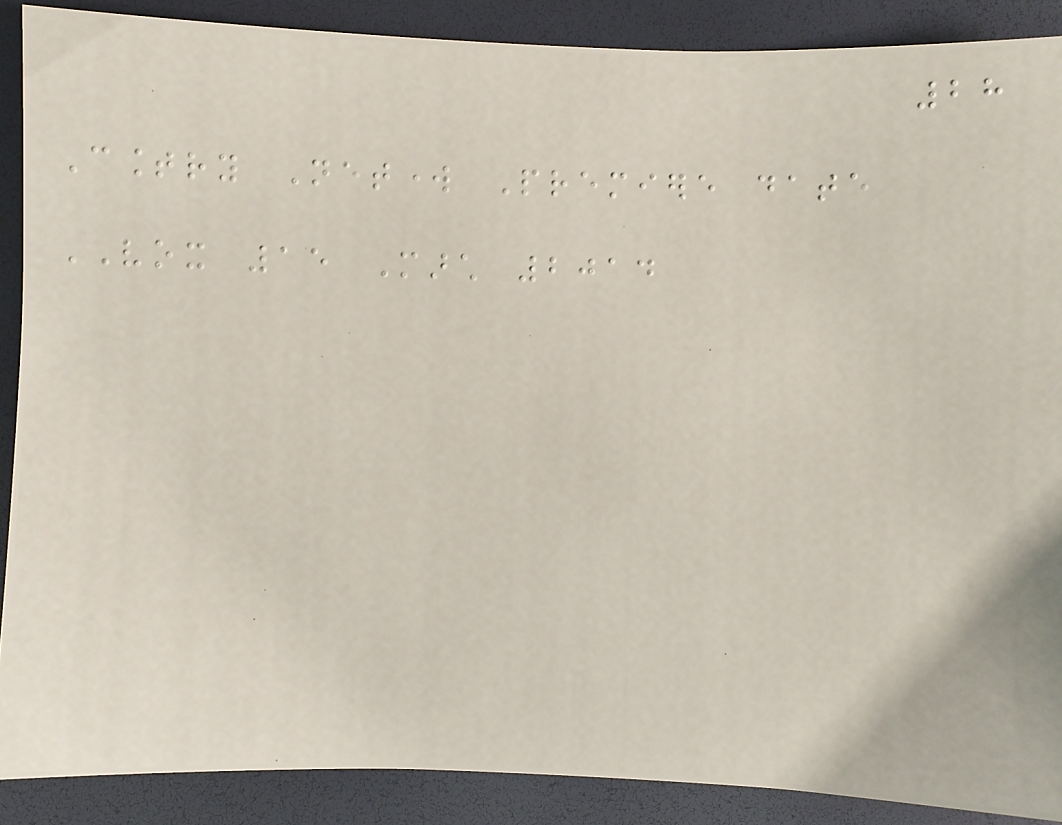28
Country Network Premiere date
VOX 15 March 2014
